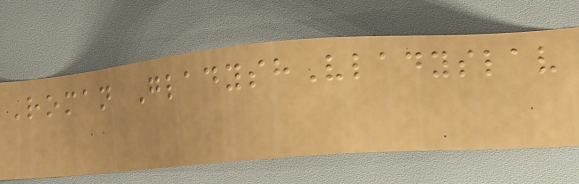Roman GladyshVladyslav
